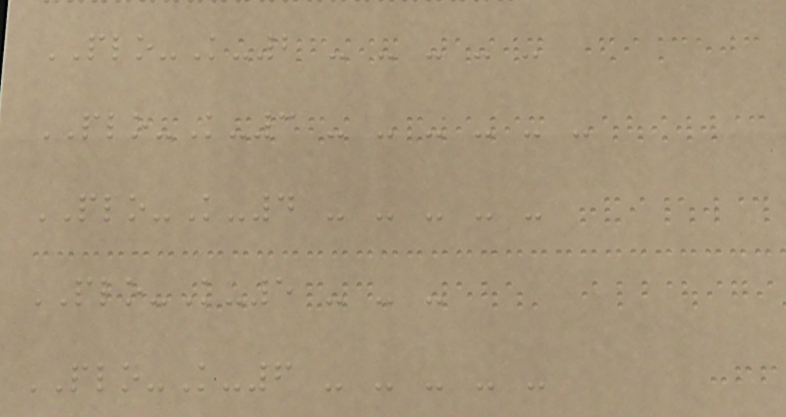PLO-K-2 - - - - -
PLO-K-3 - - - - - -
PLO-K-4 - - - - -
PLO-K-5 - - -
PLO-K-6 - - - - -
